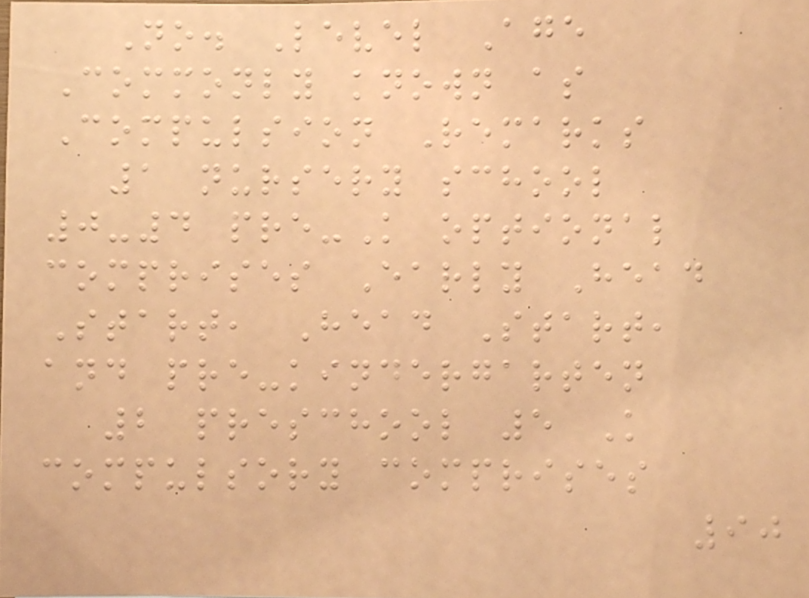No. Level Age
Commonly known as
Compulsion Remarks
1 nursery school
0-4 pre-K optional
comprises Early Head
Start, Head Start,
and pre-kindergarten
2 preschool 5 K
compulsory comprises
90
